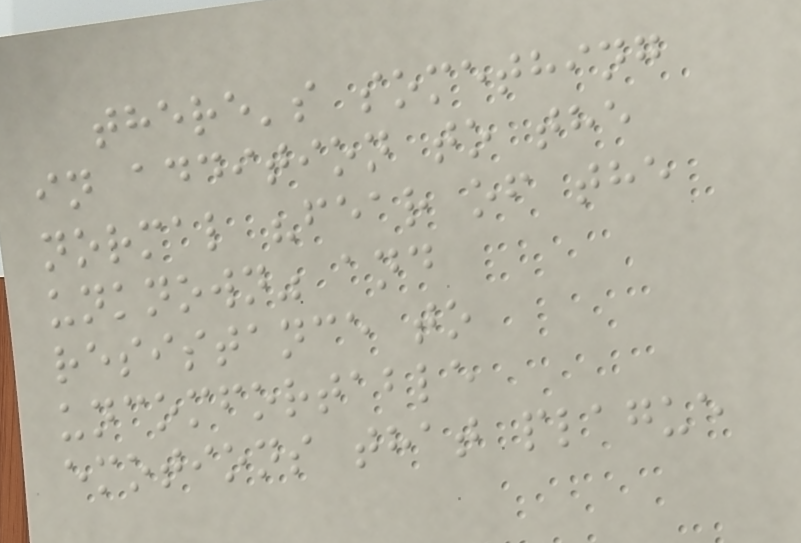there's something
in addition to the
normal "fear of the
unknown" and
resistance to
uncomfortable
emotions that plague
